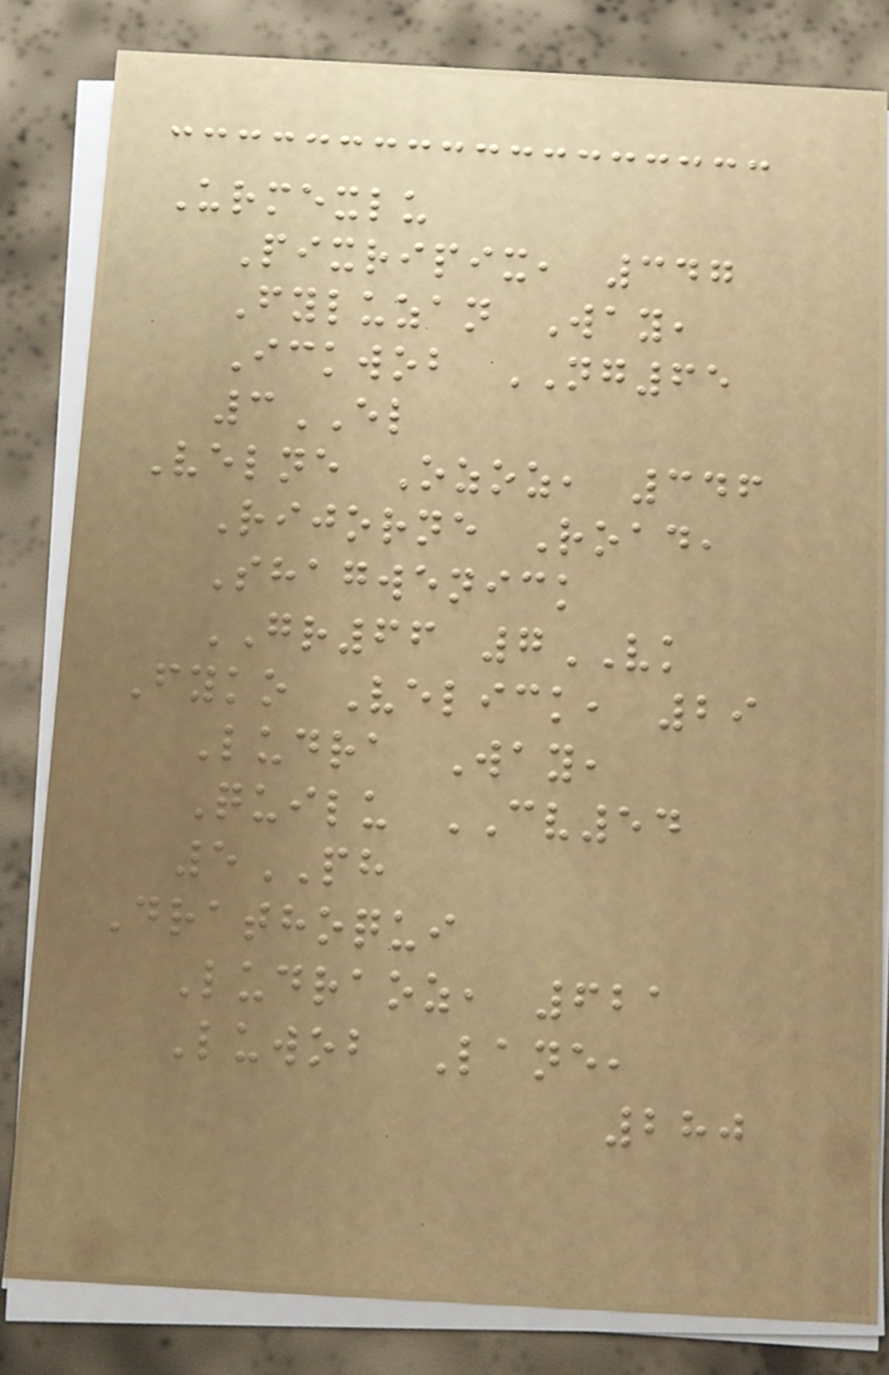Urmexlu
Pixripix, 347
Fyluzan Way,
Ickwob NG65
3EL
Velne Ozoz, 346
Rijorne Road,
Shagwenick
GR66 7VK
Fyko Velick, 29
Ludra Way,
Quilu CV54
5PH
Drathoqui
Ludraoz, 621
Luwob Lane,
280
